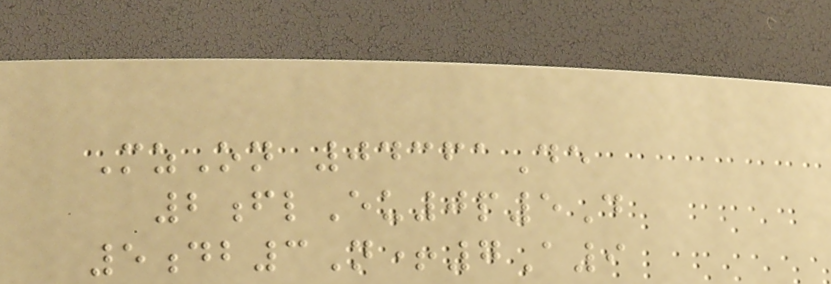MzOn 04361De
2flEu0p5D
5db3N+7A9
